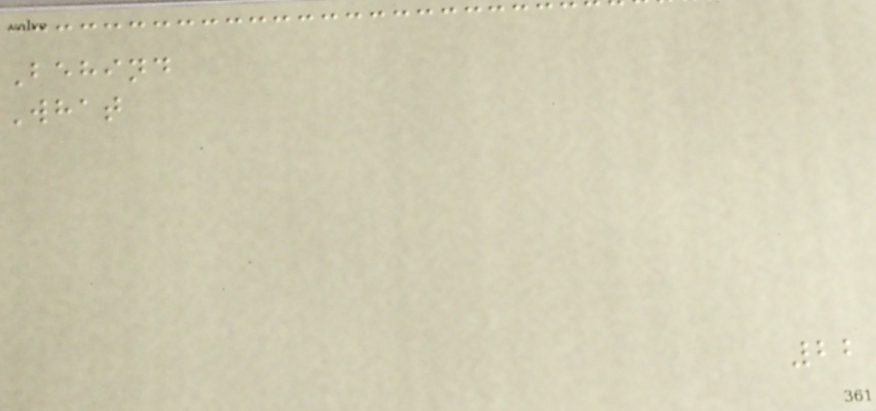Behind
What
22
